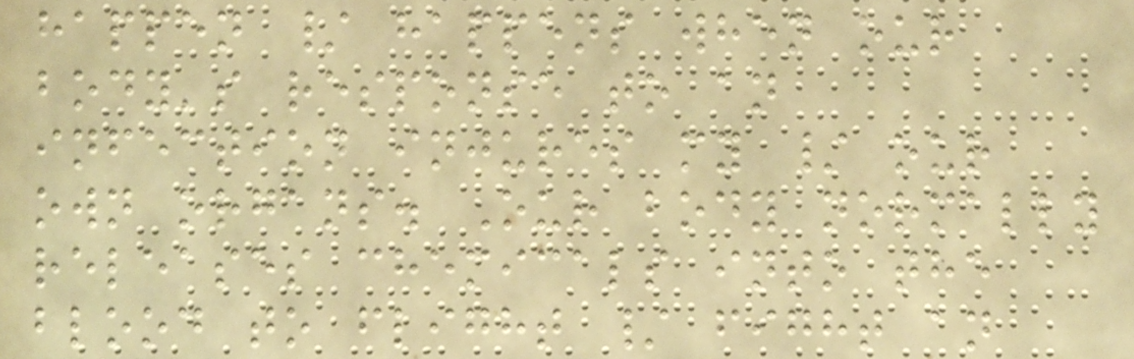happen / happens when our
body's response to an
infection injures my / our
own organs. Our body normally
releases chemicals into the
blood to flight / fight an
